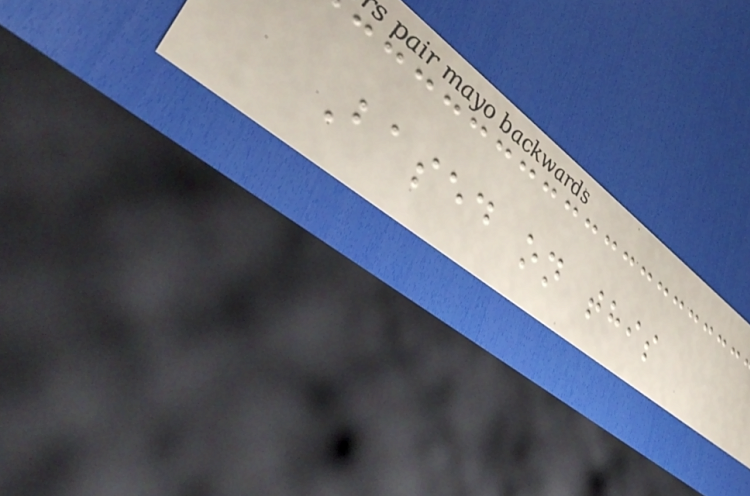Based on this
